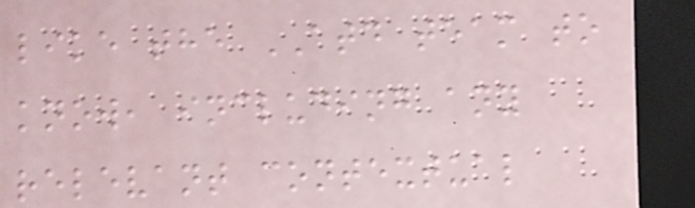like the ATD team to
know, including any
relevant contextual
